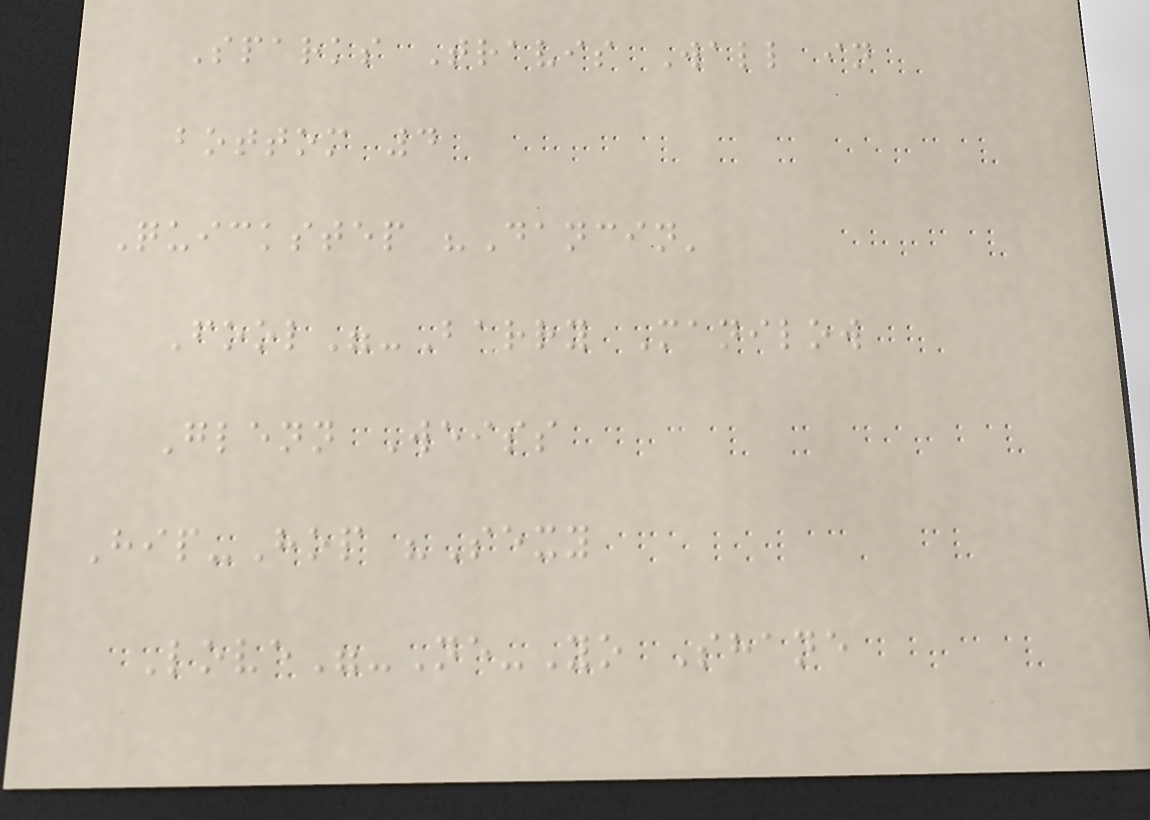Sparks Travis Wall in
bottom 4
Quickstep "Dancin'
Fool"-Barry Manilow
Glenn Weiss
Hip-Hop "Sexy
Love"-Ne-Yo Shane
